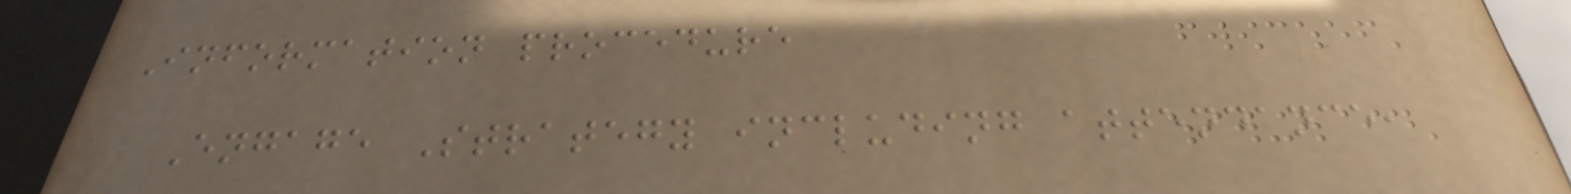Information procedure
Engage Strategy including attendance,
